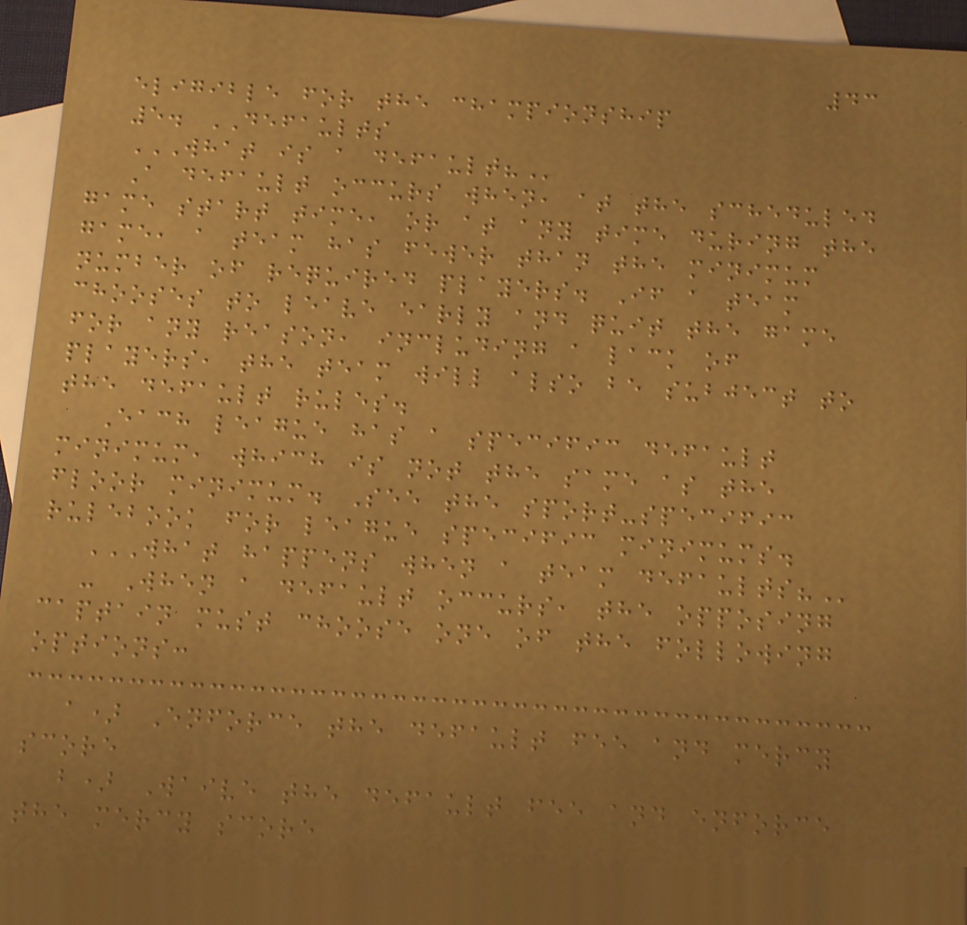43
eligible for the championship
5. DEFAULTS
WHAT IS A DEFAULT?
A default occurs when, at the scheduled
game start time, or at any time during the
game, a team has fewer than the minimum
number of required players. If a team
chooses to leave early and quit the game
for any reason, including a lack of
players, the team will also be subject to
the default rules.
Each league has a specific default
minimum, which is not the same as the
floor minimum. See the sport-specific
rulebook for league specific minimums.
WHAT HAPPENS WHEN A TEAM DEFAULTS?
- When a default occurs, the opposing
captain must choose one of the following
options:
a) Enforce the default fee and mercy
score
b) Waive the default fee and enforce
the mercy score
